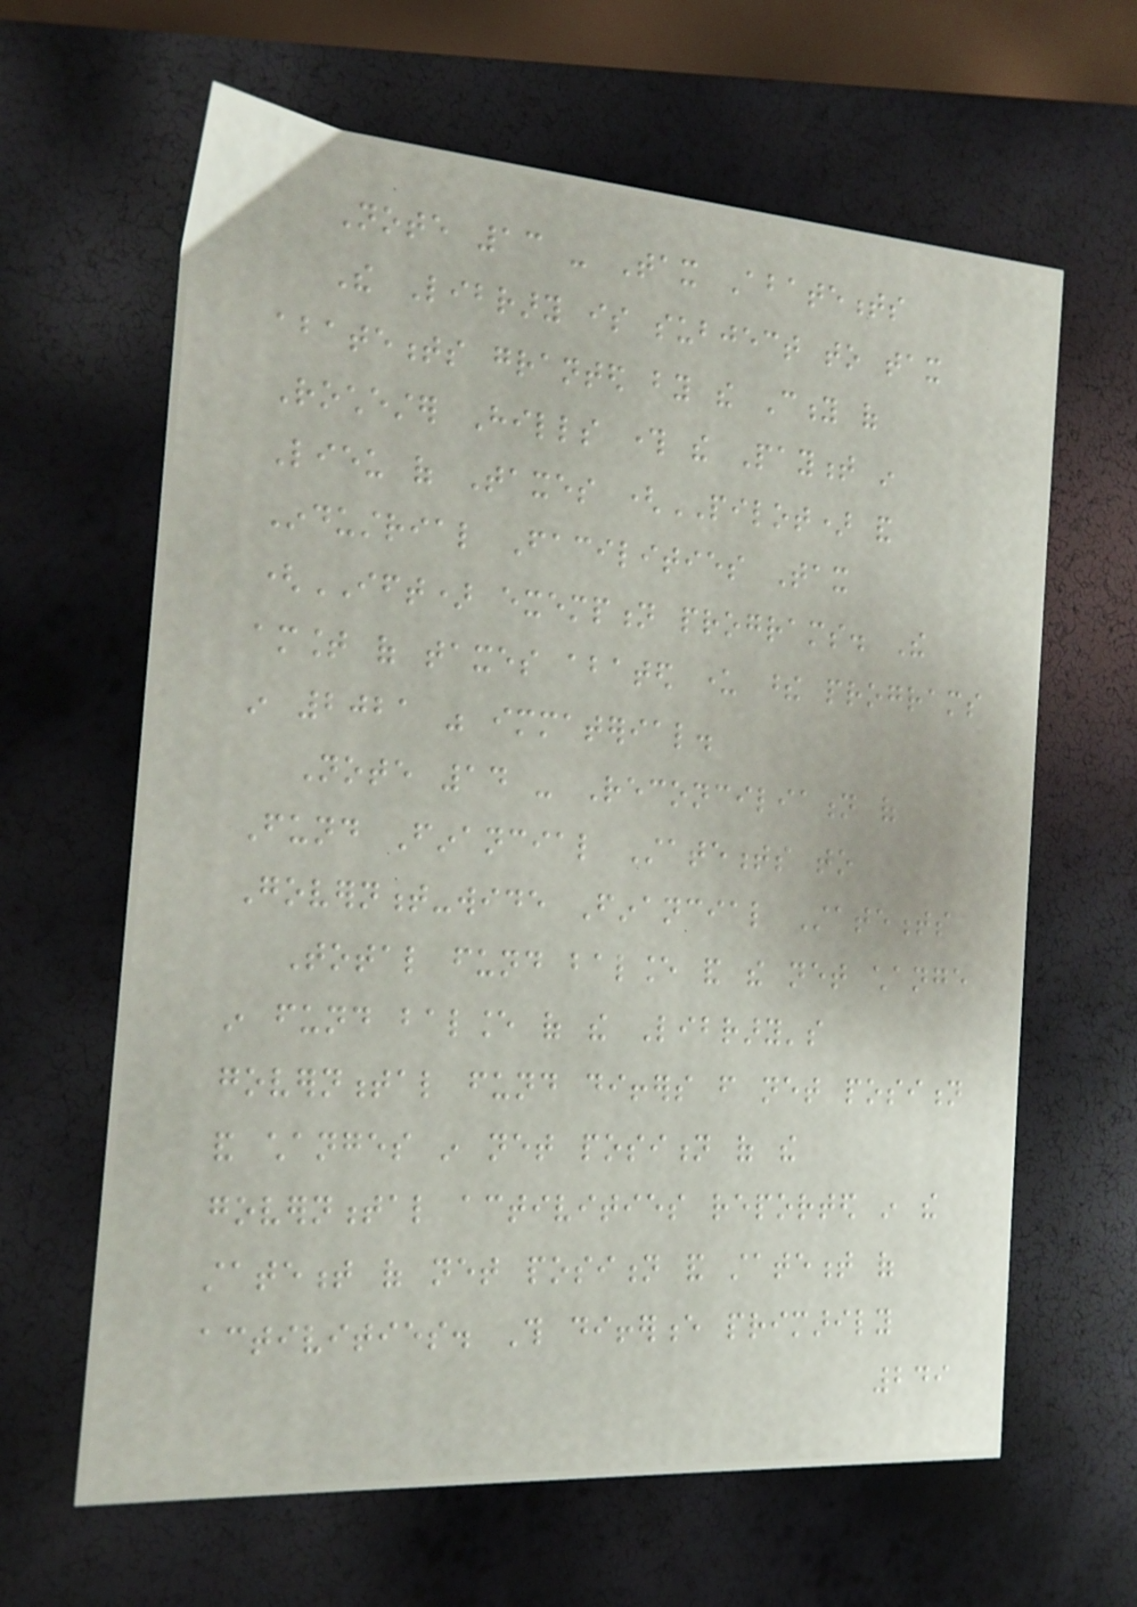Note 13 - Tax Abatements
The Library is subject to tax
abatements granted by the City of
Rochester Hills through the Payment in
Lieu of Taxes (PILOT) and
Industrial Facilities Tax
(IFT) exemption programs. The
amount of taxes abated under these programs
in 2021 was immaterial.
Note 14 - Reconciliation of
Fund Financial Statements to
Government-wide Financial Statements
Total fund balance and the net change
in fund balance of the Library's
governmental fund differs from net position
and changes in net position of the
governmental activities reported in the
statement of net position and statement of
activities. This difference primarily
249
